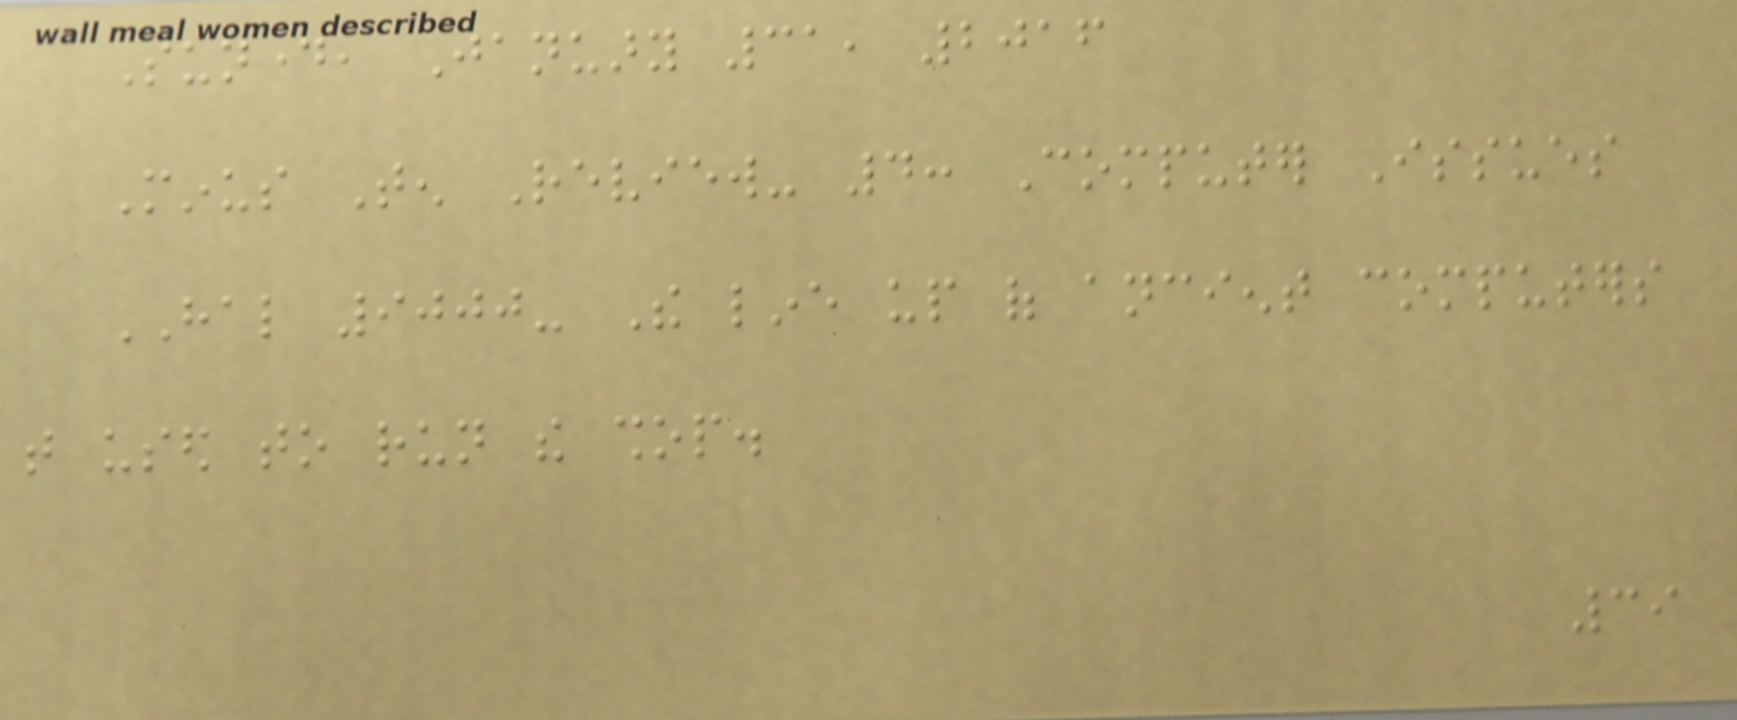Sunday, January 31, 2016
Minus Ten Review- 4: Computer Issues
HAL 9000- The line up of ancient computers
that used to run the shop.
39
